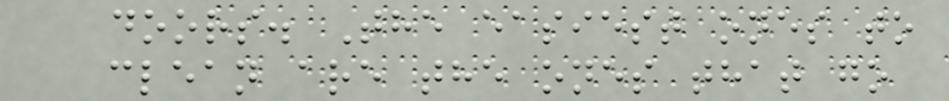doors. The easiest ones to
clean are the ones that go
